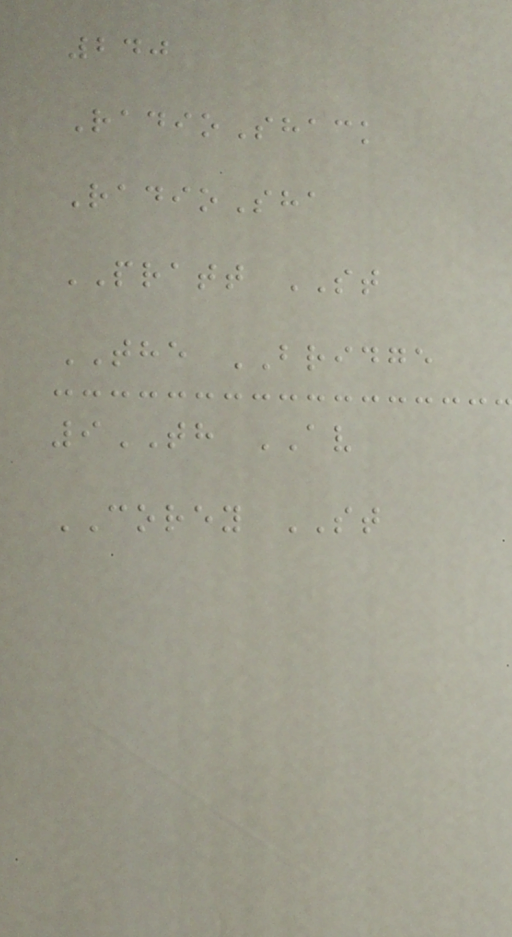240
RadioShack
RadioSha
PRATT ST
THE BRIDGE
9TH AV
COREY ST
